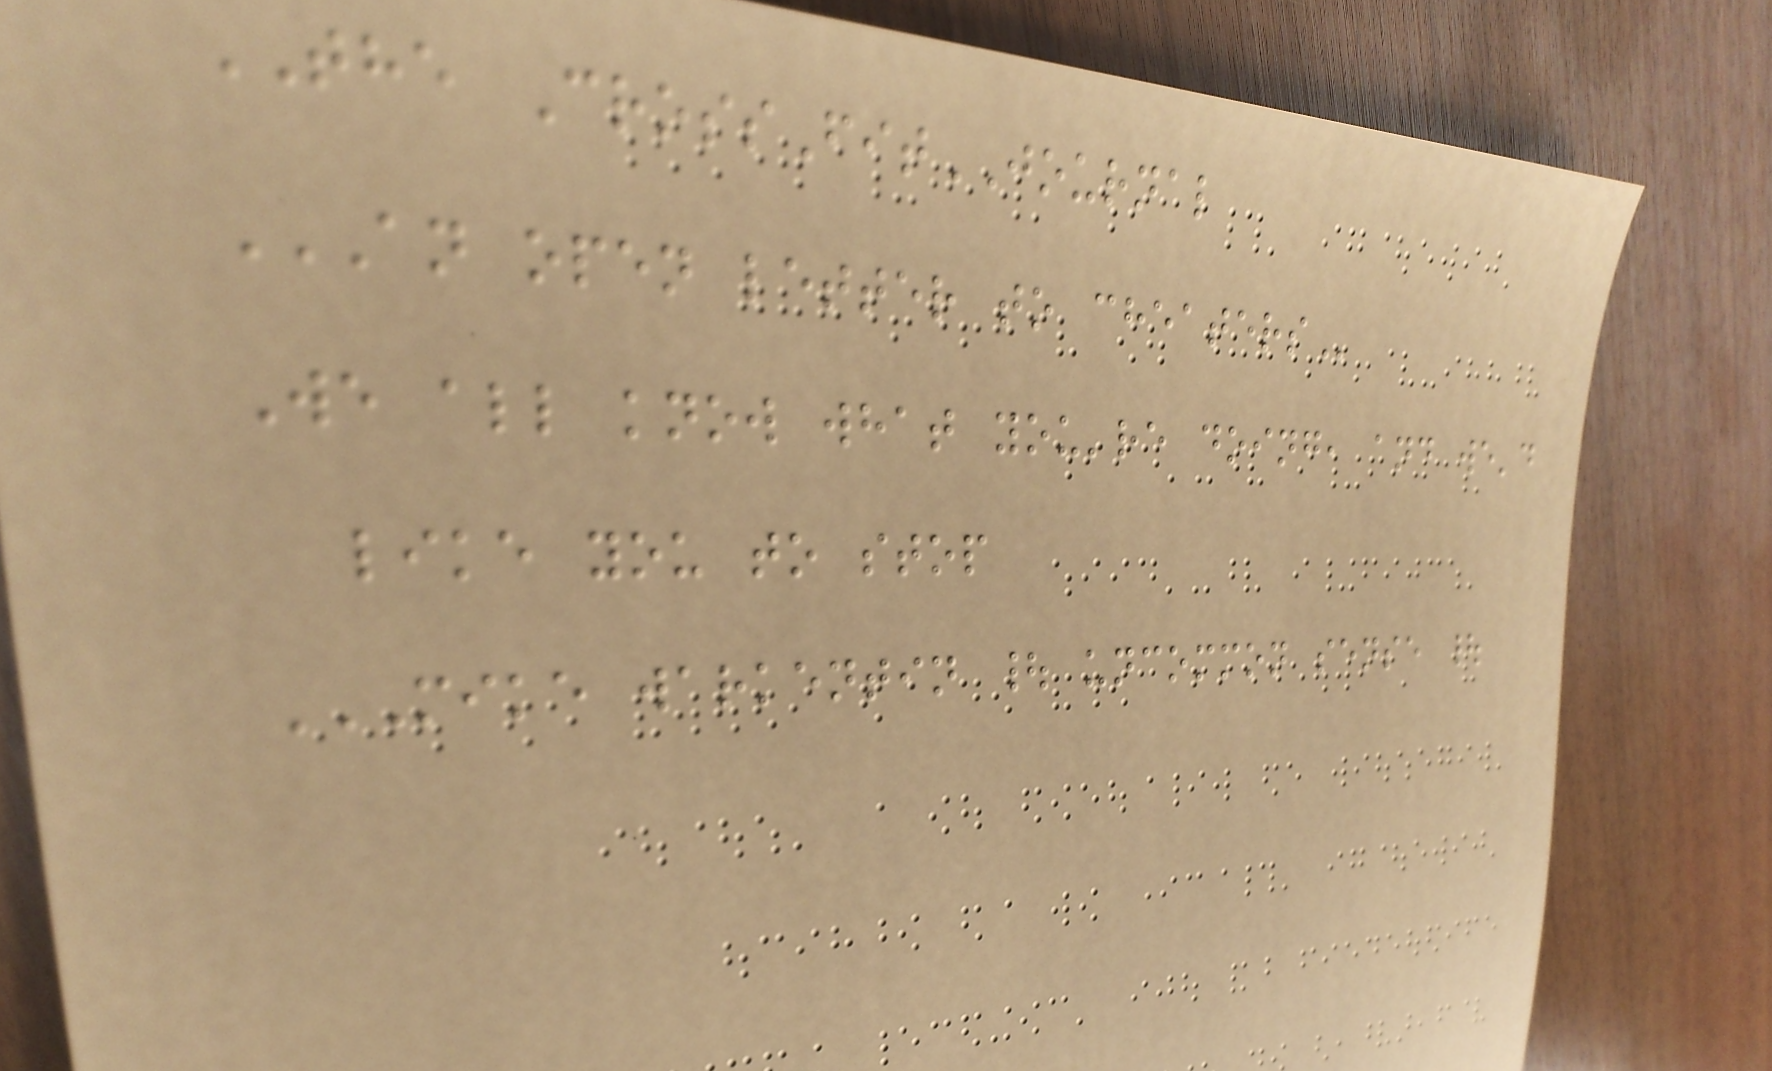THE CrossFitJOURNAL
AN OPEN LETTER TO CHEATERS
We all know what you're doing, and we'd
like you to stop
MIKE WARKENTIN | UNCOMMON SENSE |
